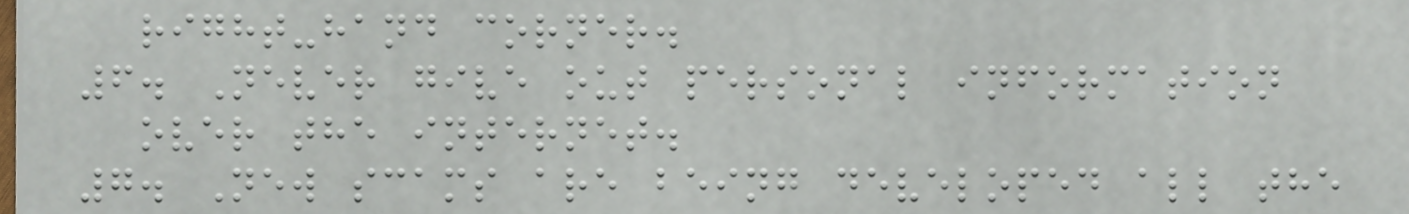right-hand corner.
6. Never give out personal information
over the internet.
7. New scams are being developed all the
